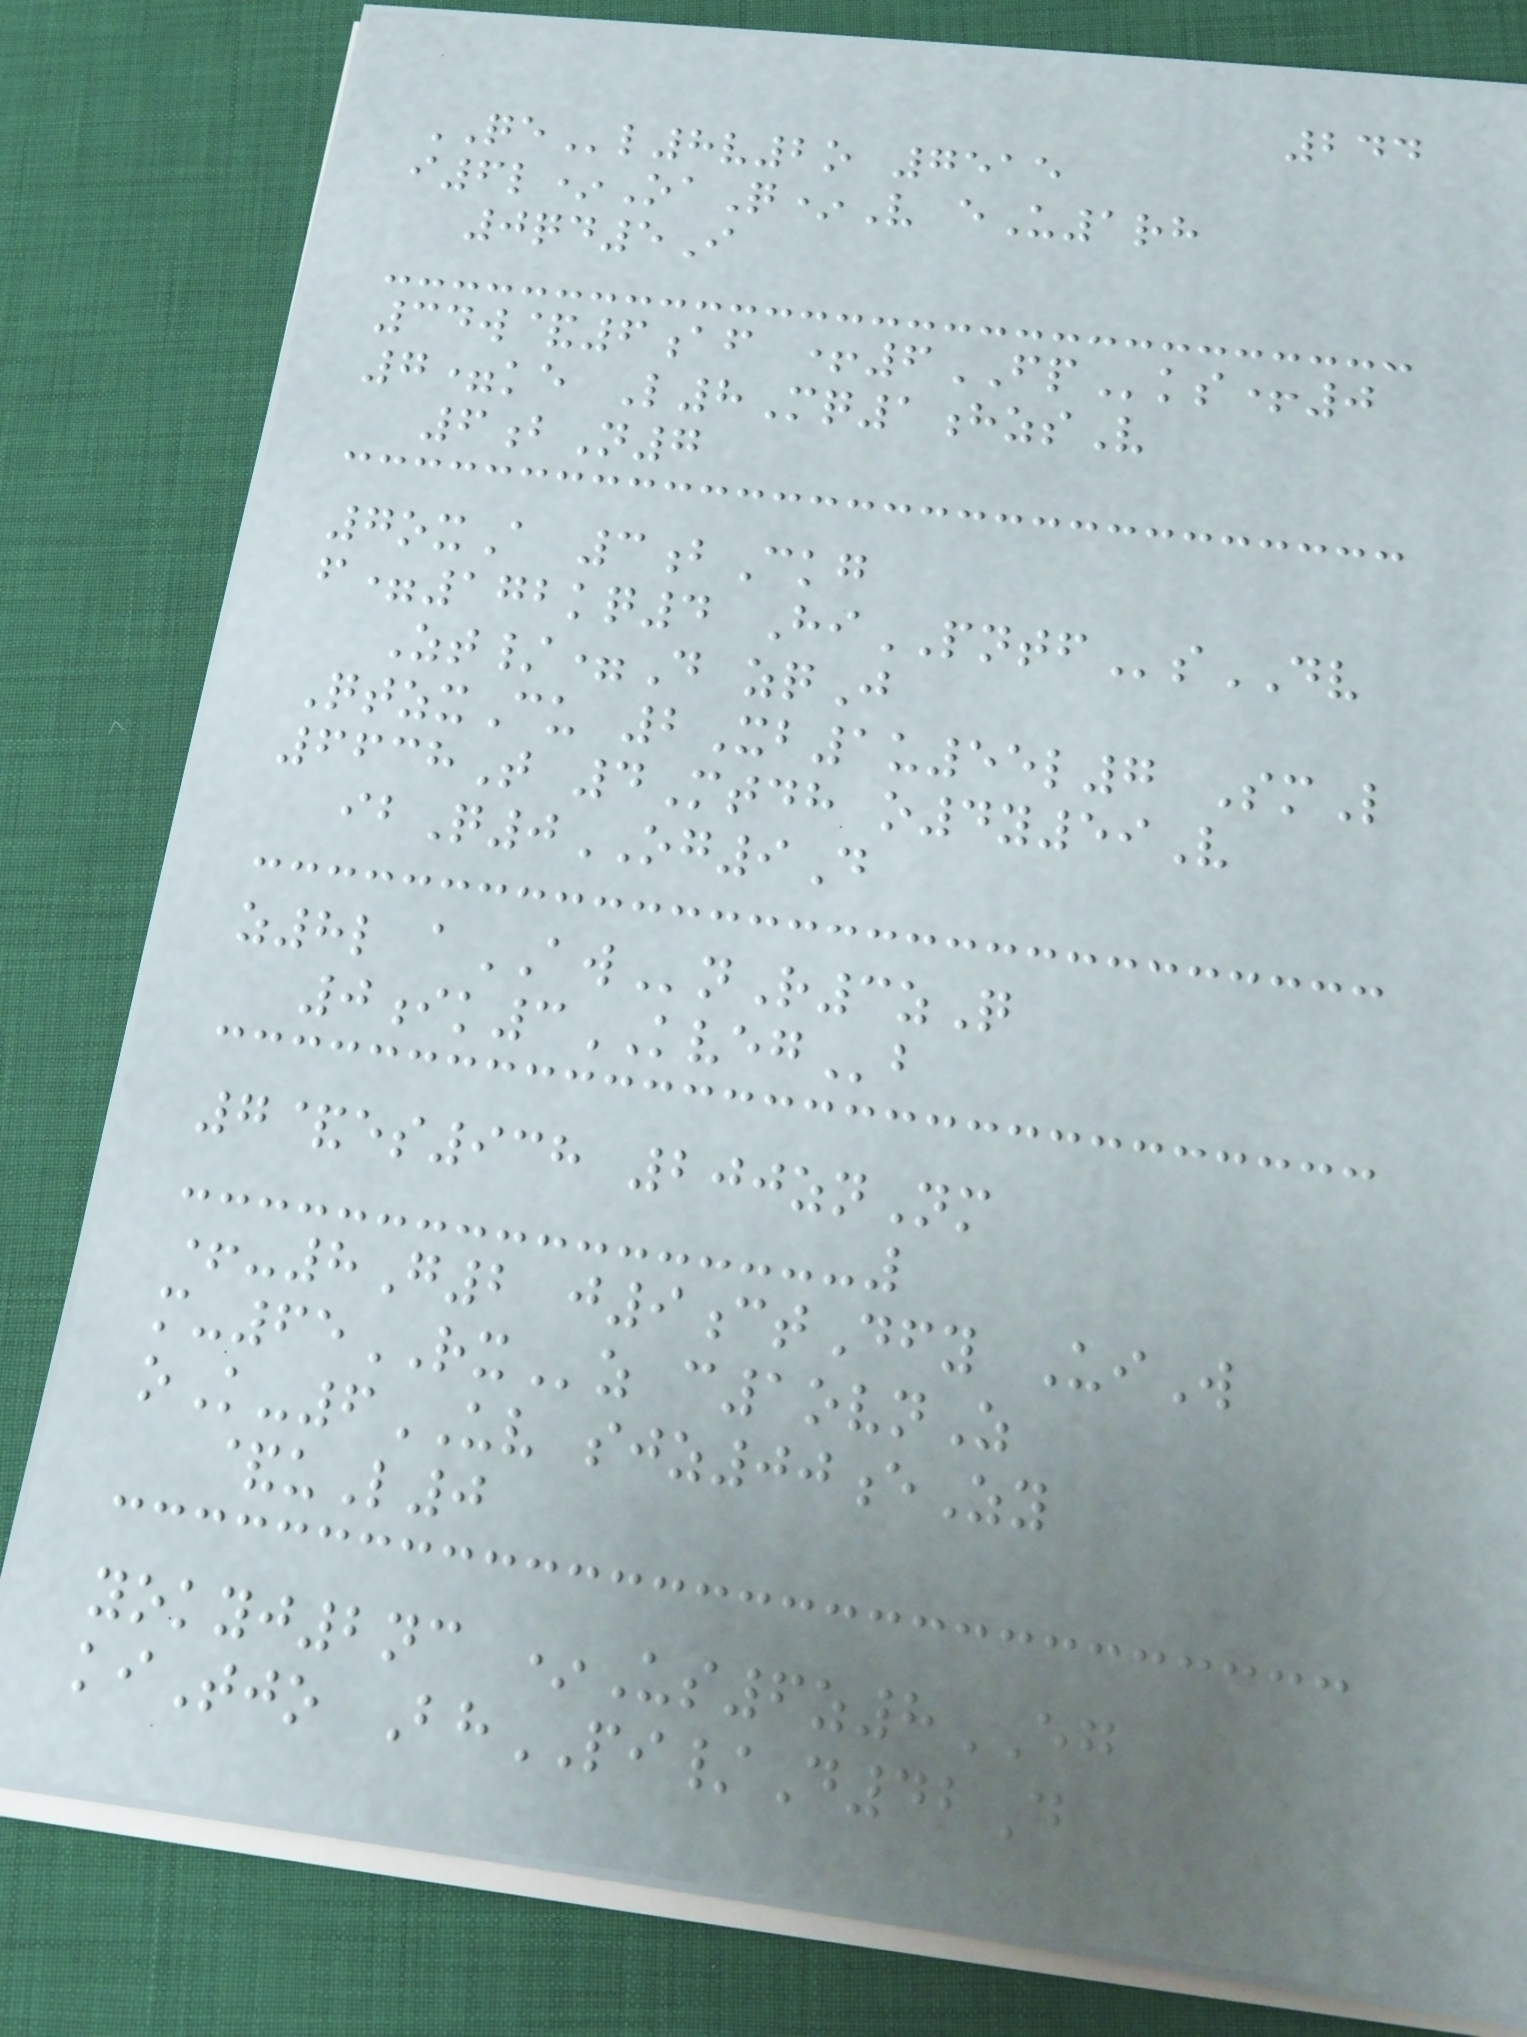244
QEl8v2o 7515
i6l*OaQ*V eU1rh
0qd5I
34w&6af +6FPks+0
7=ke L8Mq1hzsV
6bN7
7oxA 3bCkg
f=172kq4 HiPNTFsDV
Zt/=D zqJ
QtzxCu 2Xb1u55l7 SmL
6638T 4Mtdh o4y59V
ibQ0OG9D
z8l aAWnR3zQ
0ik3KVEGb
7&es938 200znNm
+-8G2 j9ctDfy UiW
m-65RXz c1ovnZ
oK-6UV sjz00eZy
&uL0
yokyj2nc *Us6z8EG
kiTjo BhPI/D42D
